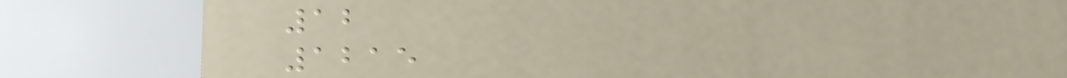12
1215
